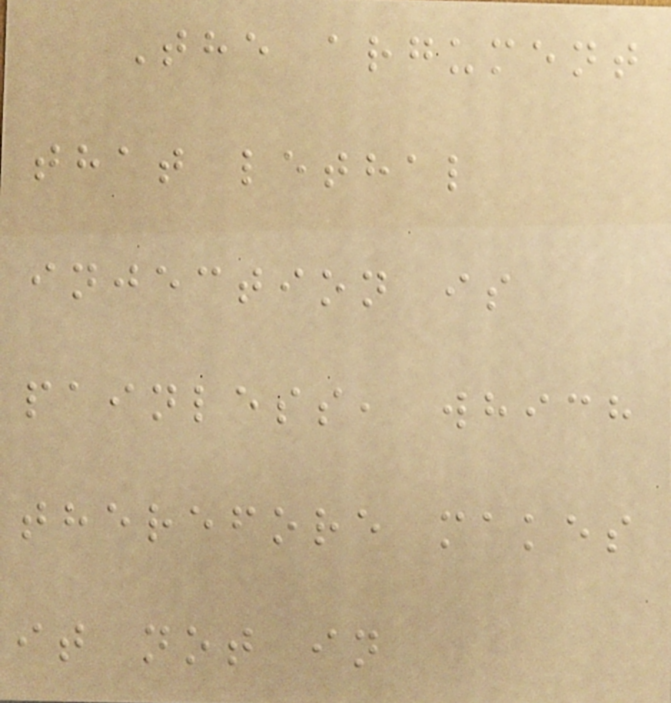The argument
that lethal
injection is
painless, which
therefore makes
it not in
